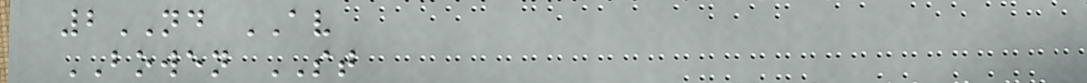2ND AV
BOWEN ST
